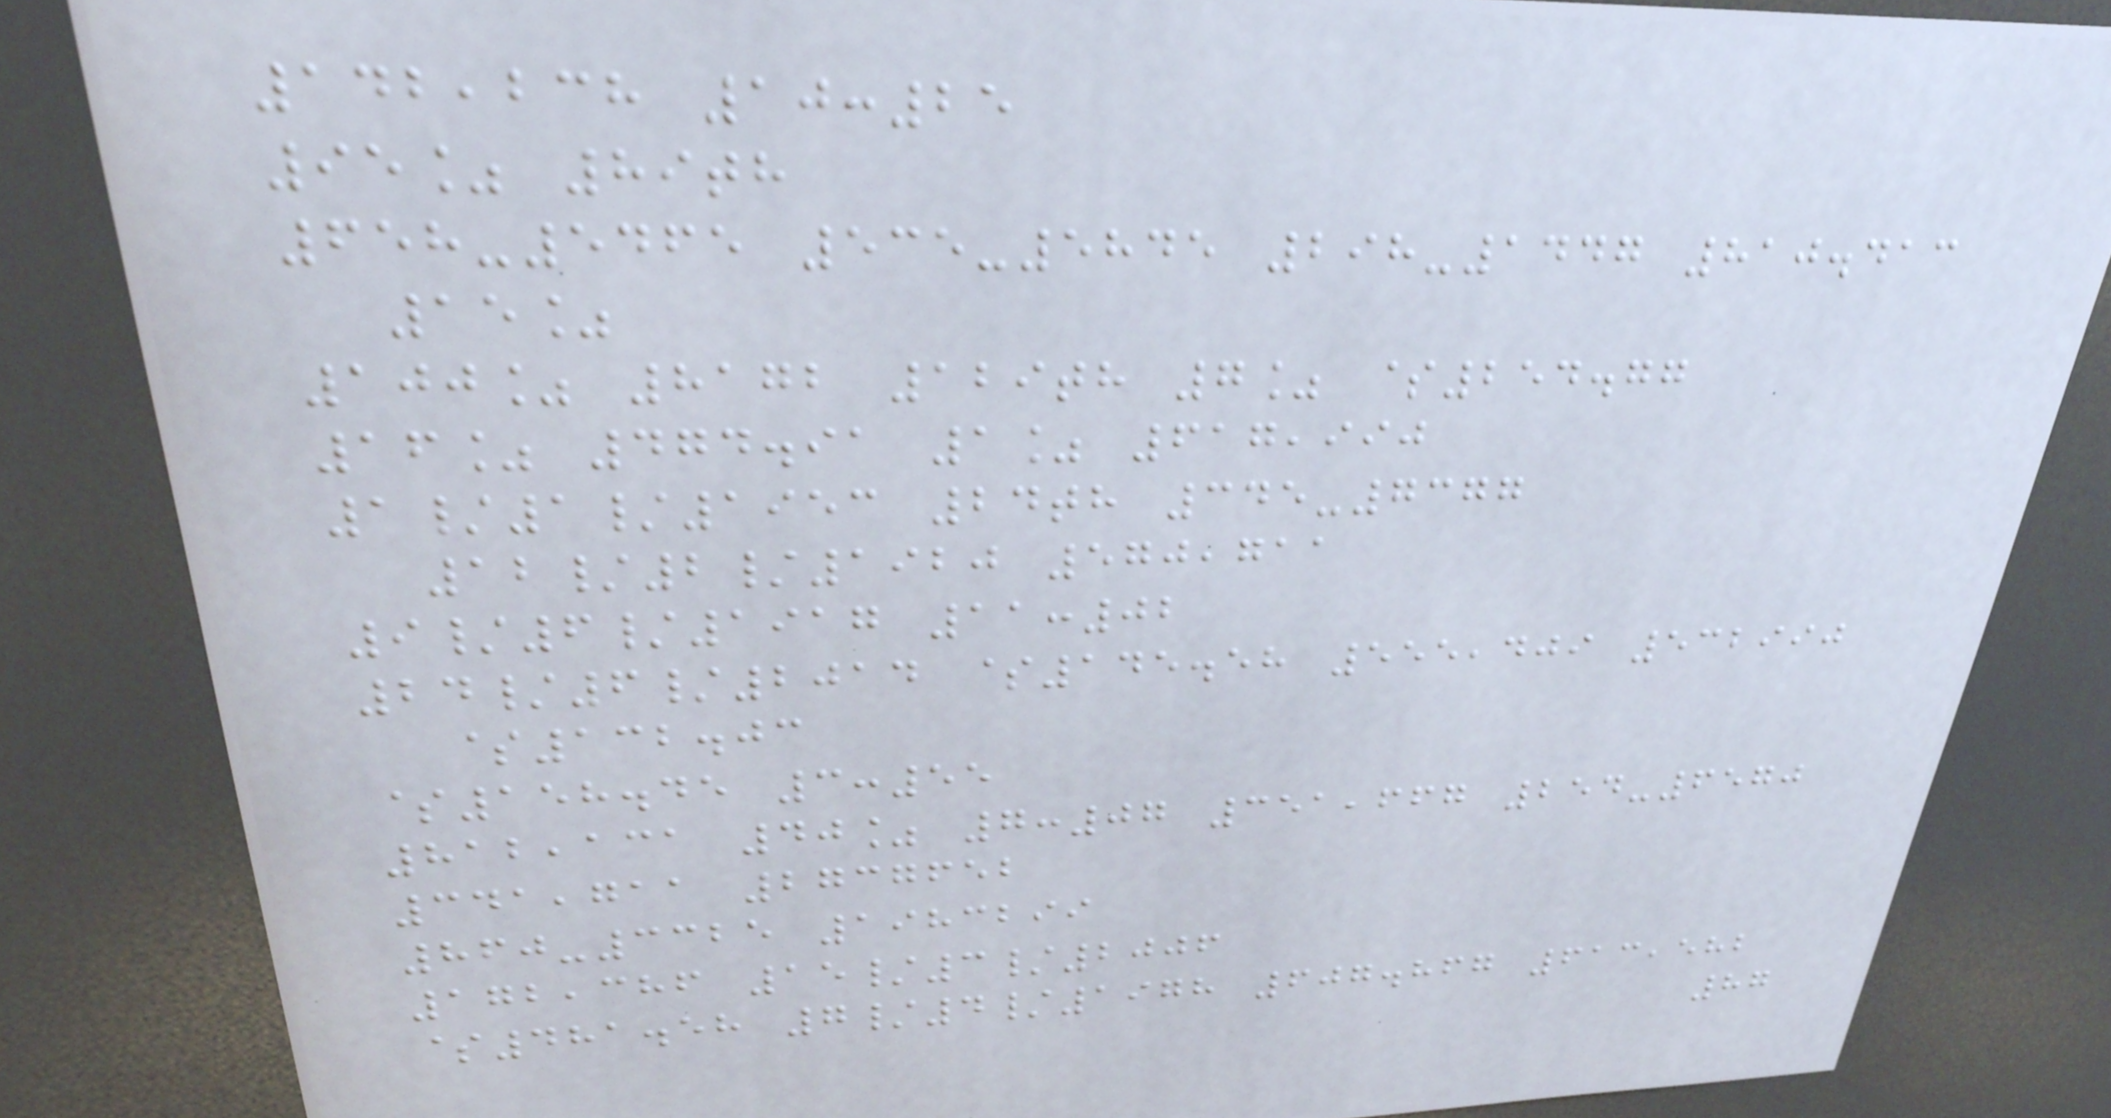142,238 10:25
95% 89th
658-5465 535-5845 298-1447 810.413
15%
100% 8172 129th 7% $254.77
16% 474.91 1% 617,990
1/1/1953 24th 345-7377
12/2/1920 570,711
9/6/1917 11:02
24/6/2014 $145.58 555,409 532990
$132.03
$158.45 3:55
812,131 40% 7:07 351,667 254-6570
341,711 2737652
860-3325 1983299
172,386 15/3/2006
$481.58 7/4/1978 607.867 613,582
87
